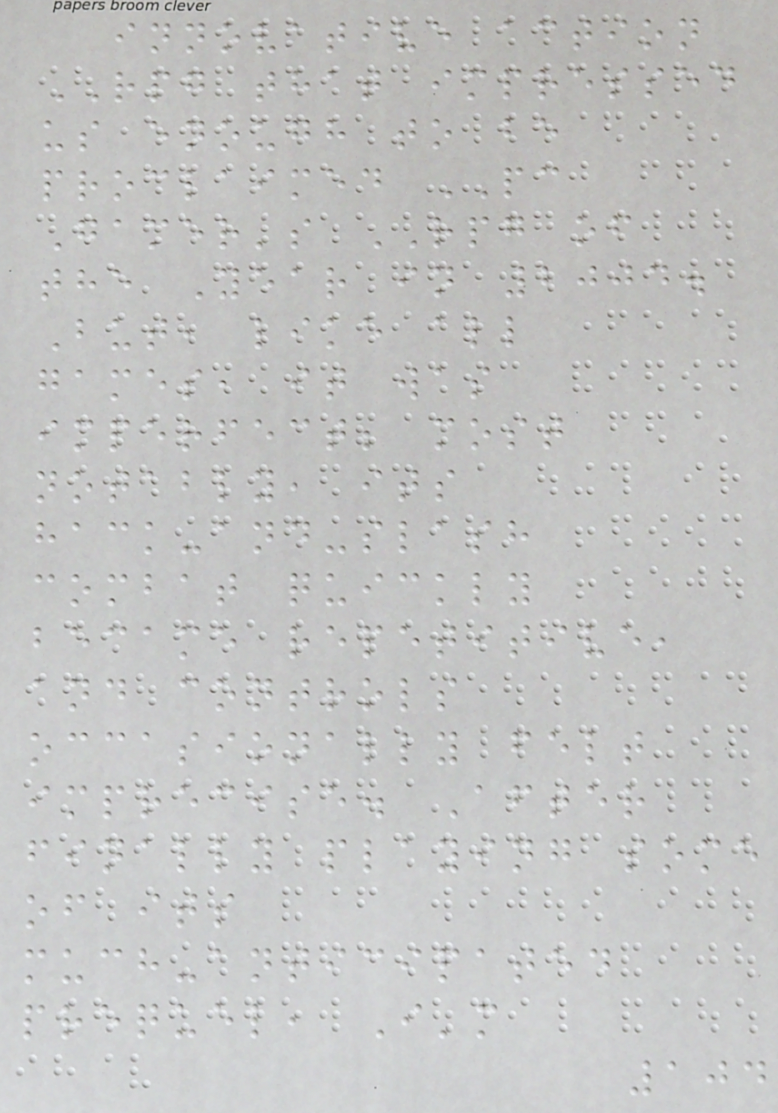innovative action
RPG that impressed
us enough to be
proclaimed PC
Gamer's RPG of
the Year in 2004.
But, like all
games, it was
imperfect; most
notably, its
hack-and-slash
combat quickly
became repetitive,
and controls
occasionally felt
imprecise. After
finally playing some
of its
much-anticipated
prequel, I'm
104
